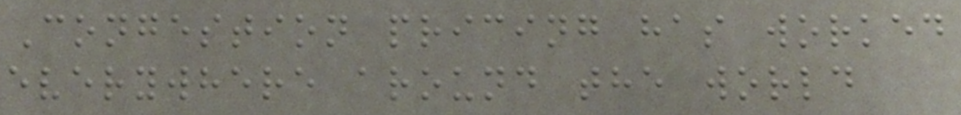Congestion pricing has worked
everywhere around the world
